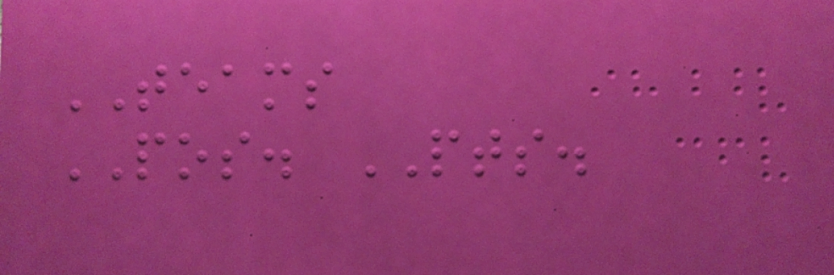TEAMS
POS. PTS.
